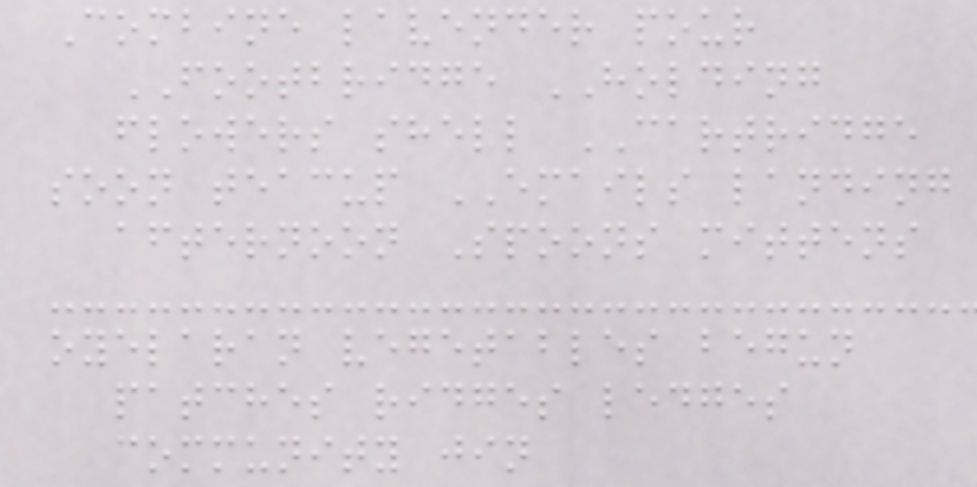Combine lavender pour
FOOTBRIDGE HOLDING
flowers shell CARTRIDGE
soon teacup EMAILS landing
afternoon Spoons mittens
oyelaran vegetables begun
patches ridges ledges
community jin
